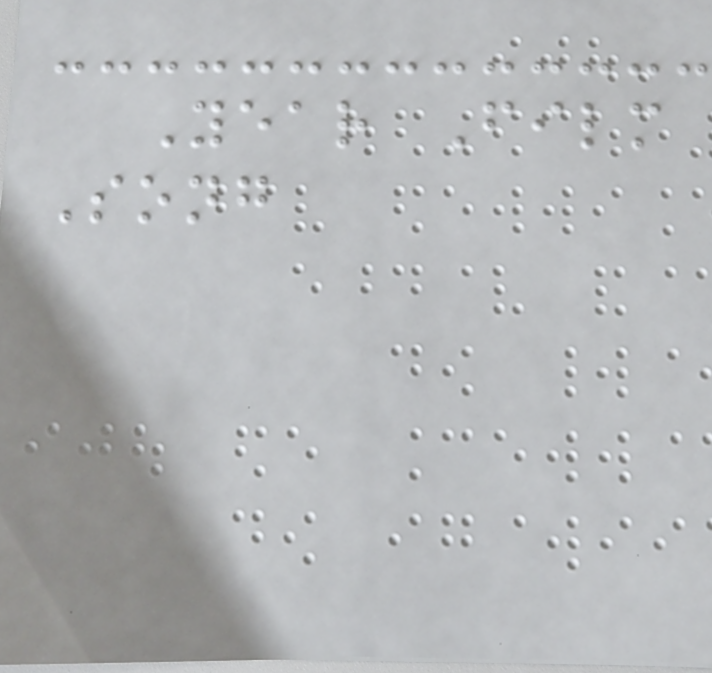Year Film
Song
